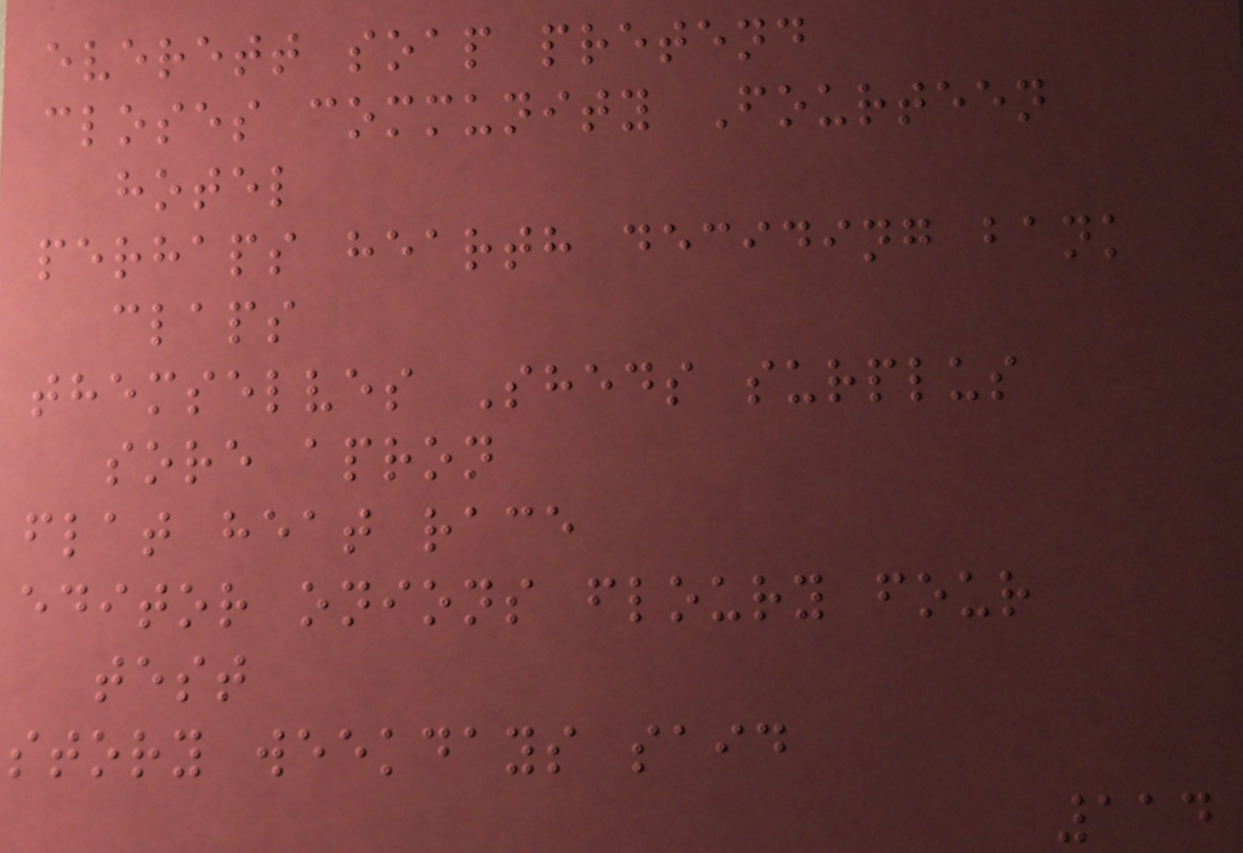everett soap pretend
closes community Fourteen
hotel
perhaps hearth deciding bank
claps
themselves Sheds surplus
sore apron
flat heat race
editor onions floury four
test
story weekdays said
114
